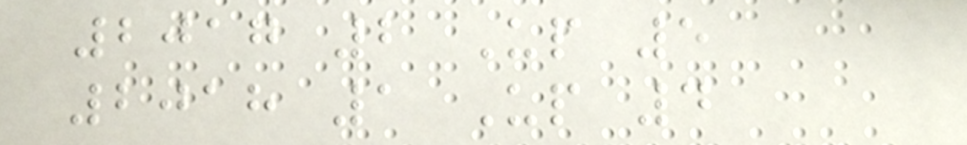2017 2 Up 5
2018 1 Up 4
